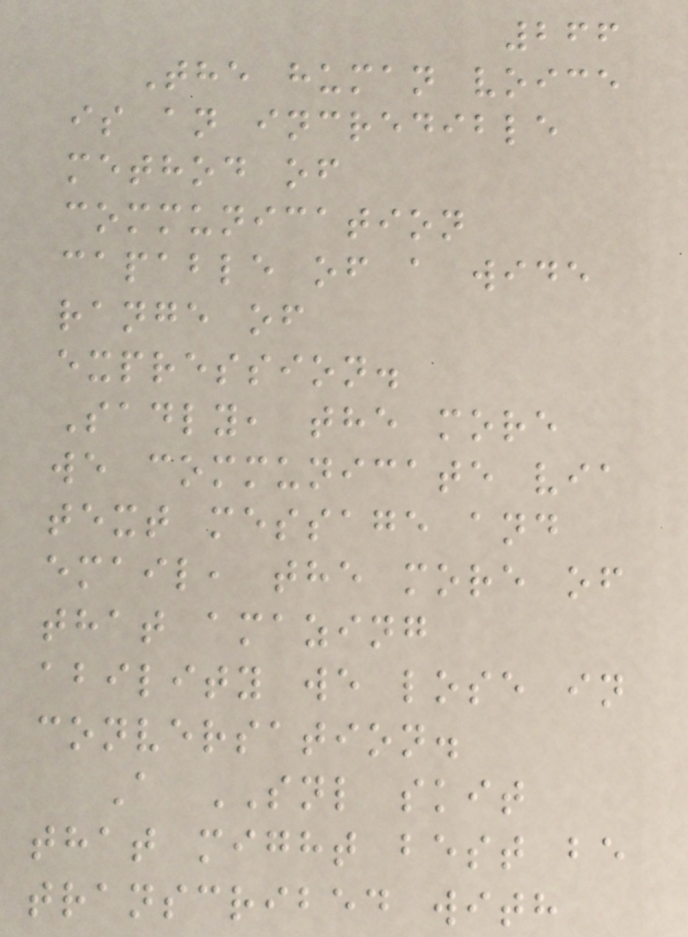266
The human voice
is an incredible
method of
communication
capable of a wide
range of
expression.
Sadly, the more
we communicate via
text message and
email, the more of
that amazing
ability we lose in
conversation.
A SNL skit
that might best be
transcribed with
